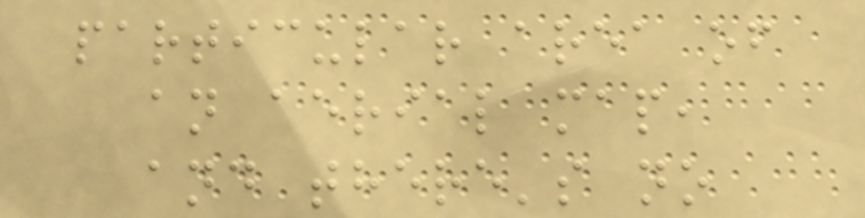particular area of
an aerial map,
and there's no
